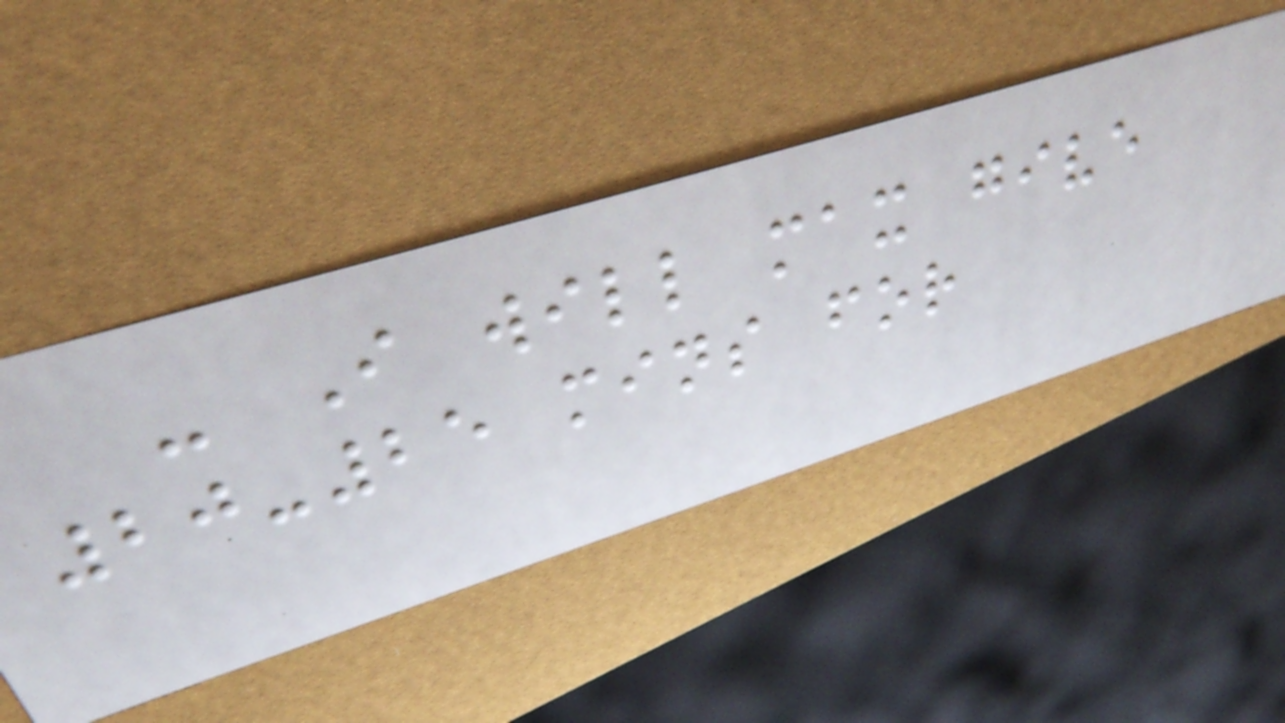- I will max give
20-25 mins for
